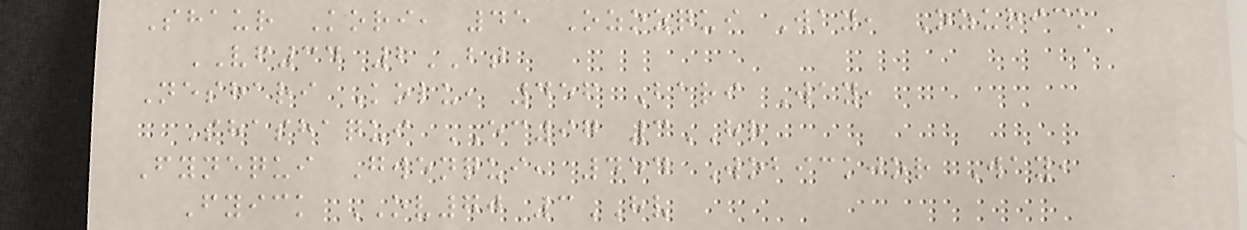Shaur Kori, 45 Ozozqui Way, Ozurick
VF34 2BT
Neshari Kolu, 456 Bari Way,
Shashaqui EC97 3HR
Fynequi Gwenqui, 454 Wobickjor Way,
Fyick OV70 3HV
